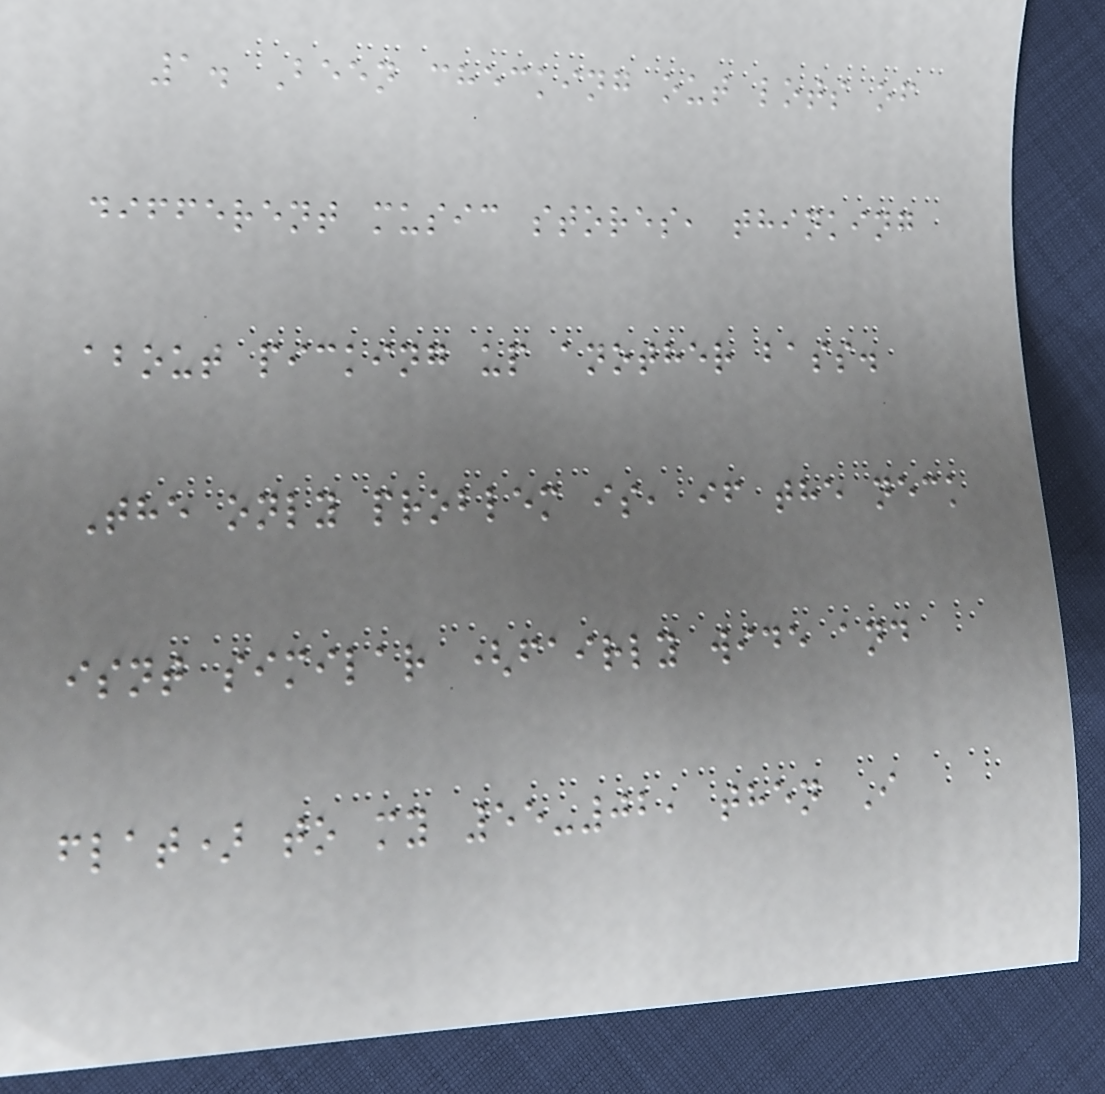1. Been checking out lots of
different music stores, thinking
about picking up another bass.
The only problem is, if the neck
isnt similar (fairly wide and
flat) to my 55-02, then I
